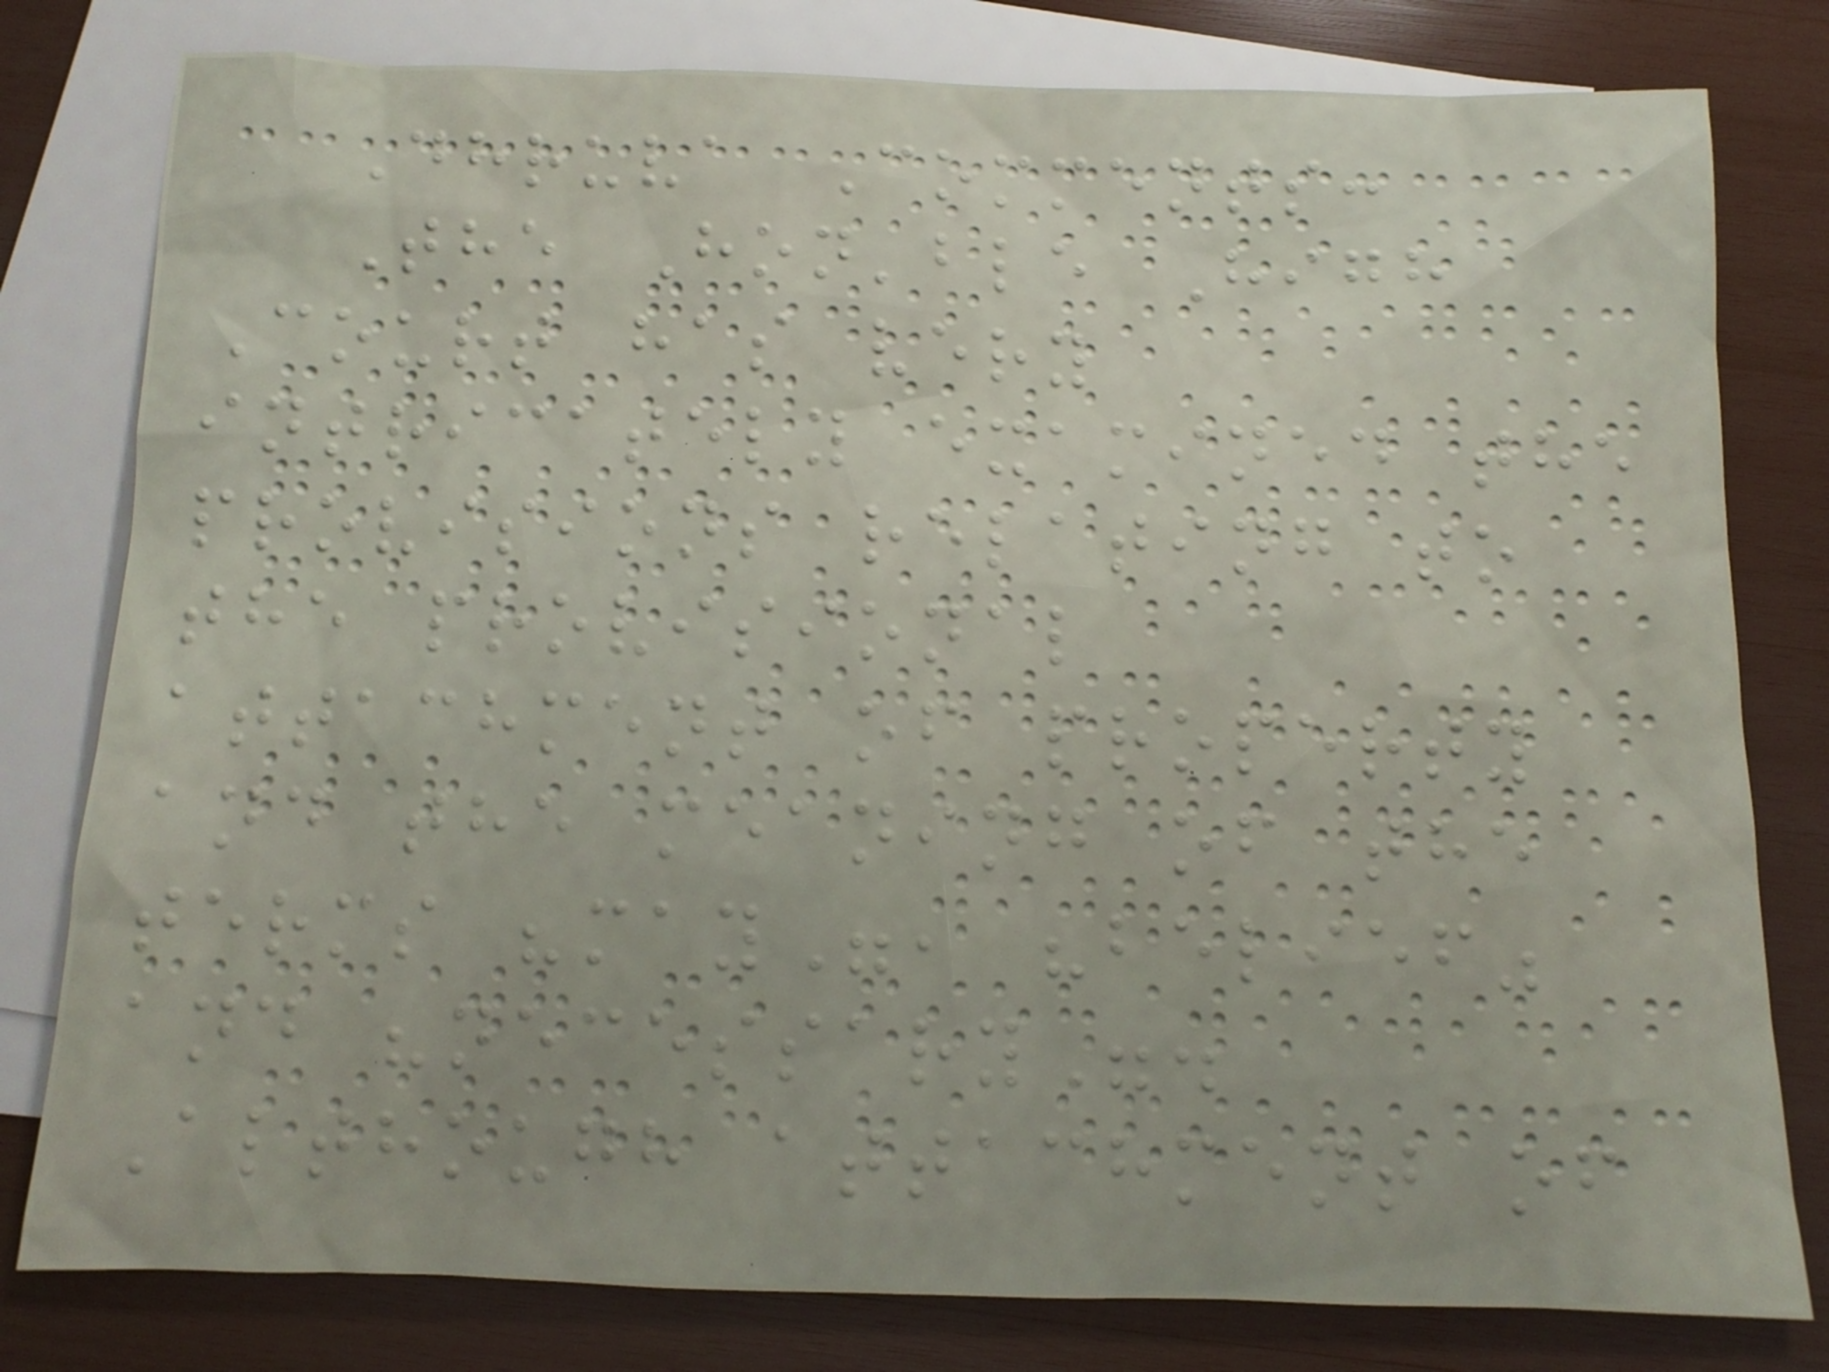Dhruva Comments:
The Hon'ble High
Court has very
intricately examined the
provisions relating to
the provisional
attachment of property
and the meaning of the
terms "may", "belief"
and "necessary".
Although attachment of
